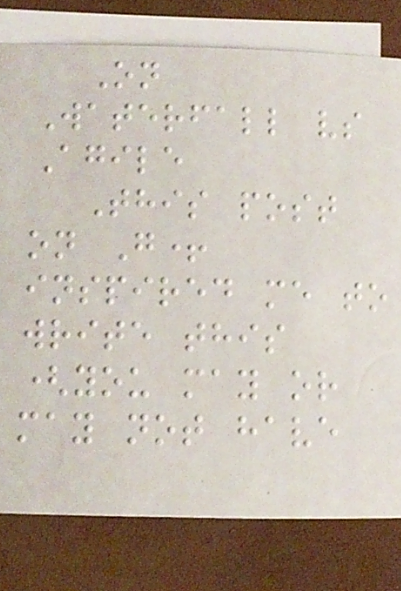On
Waterfall vs
Agile
This post
on G+
inspired me to
write this
(you may or
may not have
